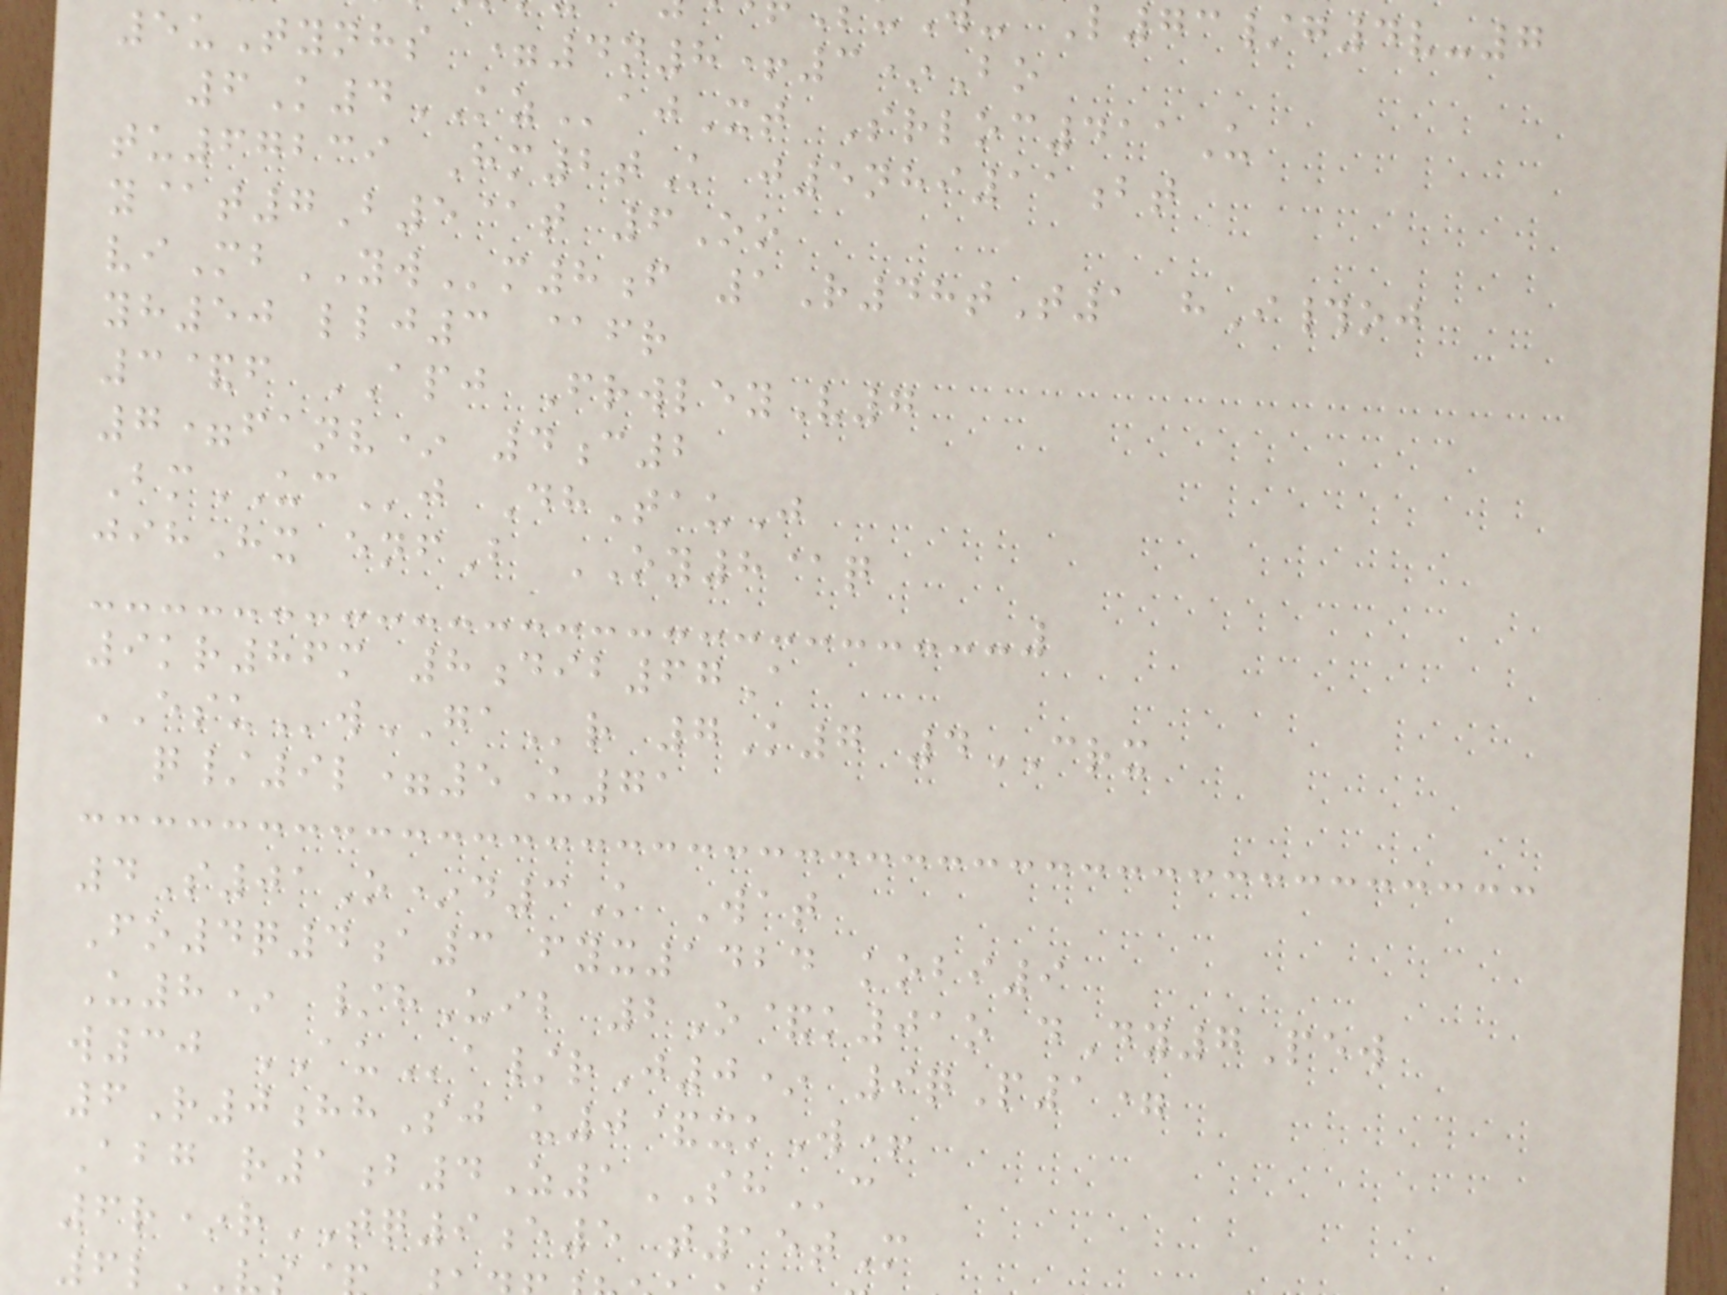L73/g4v-7
5uTynhs =4n8+3*Bo
6K4KZajXt Srloc411U
tu67239 Hm2tK j5nhi11bt
y@t7B5@t 6Oo
viMbYWm8f 1R48tT1 hI#oj
yh50 llj3 @fr
3&f APJ FrwleyV7
7=fanv* 4c2
BmUCj DhTauJ
jihHx enfB OY8@q
9kr86m 8dib67A
ESUwGAr 7K7 4CRX
q/9l=5U71
4S01O*d3K Wat
Fo4q4a3 fyx1424 kobi9
U8* /hUib 2O&k01o dDy7Pew
w30 AUa/rJ0* 9qP1=
6R0hhSj u0&xkW+
Abg r1b4Z1SHc
6r*rTQ9e5 t15tM
